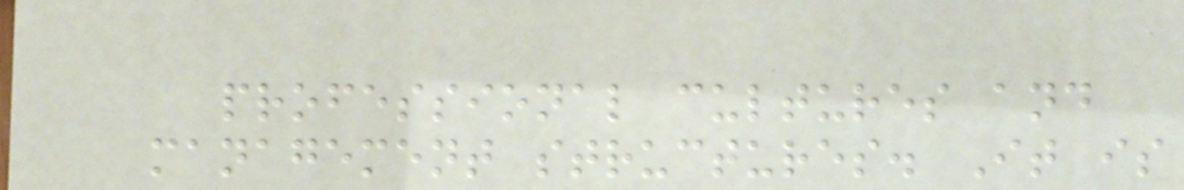professional cultures and
management structures. It is
